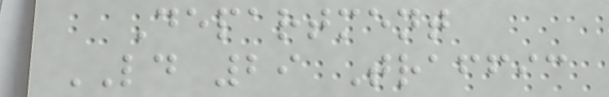Department
LD 29 Traffic
